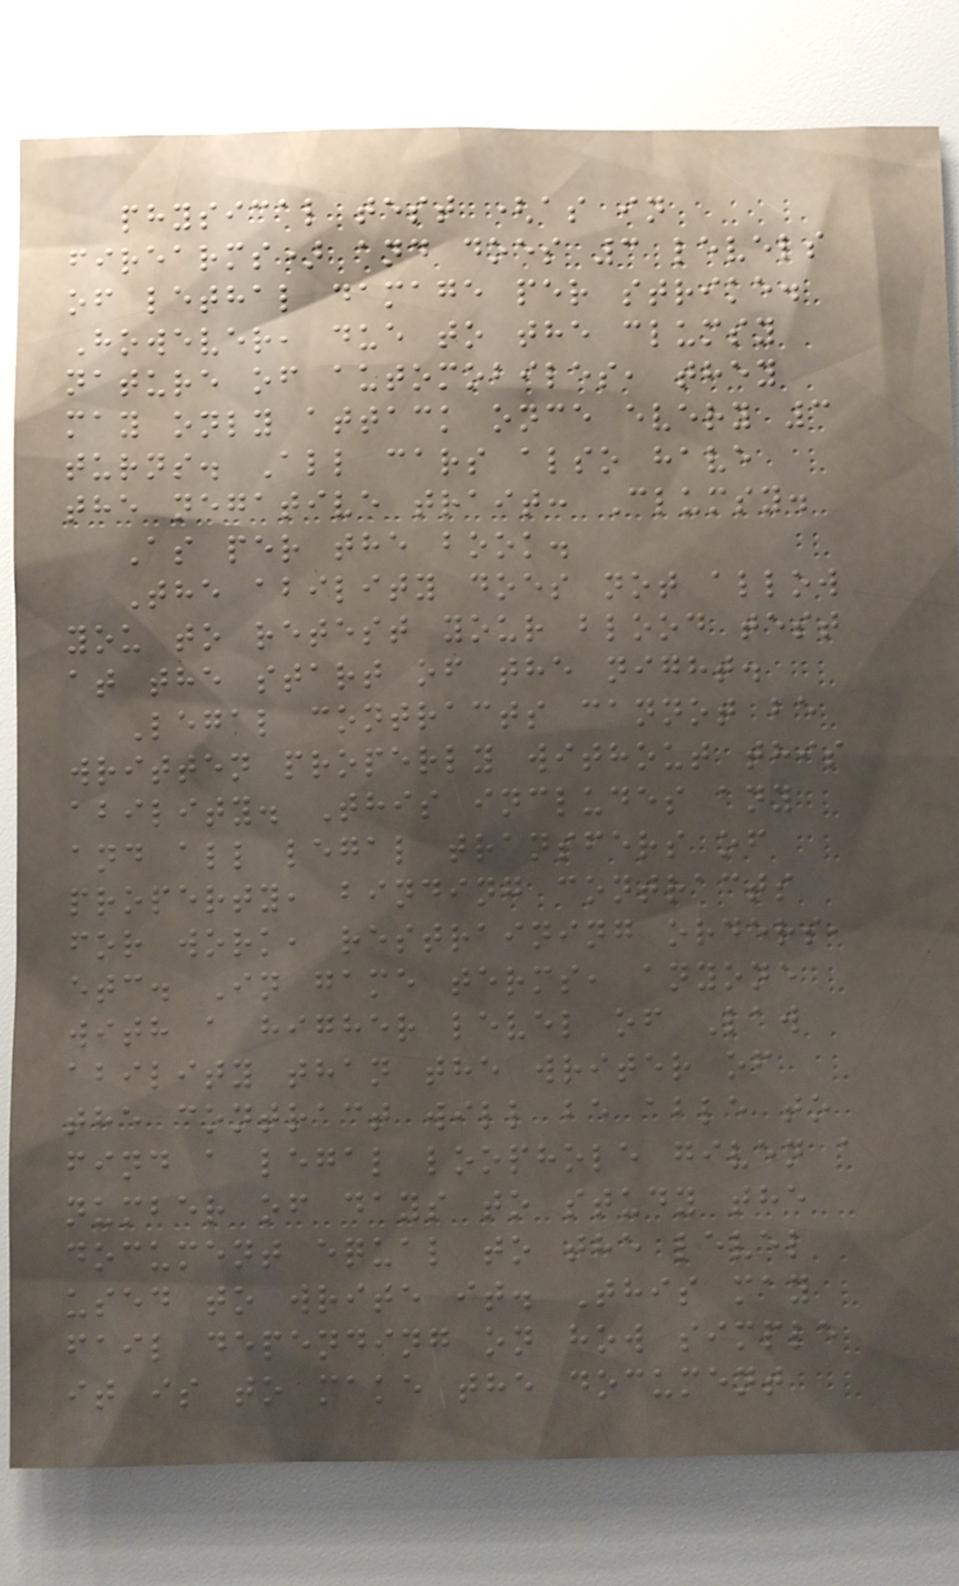physical test (as in
firearms) and does 3 levels
of lethal damage per strike.
However, due to the clumsy
nature of automobiles, they
may only attack once every 3
turns. All cars also have
the negative trait: Clumsy.
As per the book.
The ability does not allow
you to retest your blood test
at the start of the night.
Legal contracts cannot be
written properly without this
ability. This includes any
and all legal transfers of
property, binding contracts
for work, restraining orders,
etc. In game terms, anyone
with a higher level of Law
ability than the writer of
the contract will be able to
find a legal loophole given a
number of days to study the
document equal to the level
used to write it. This may
fail depending on how simple
it is to make the document
